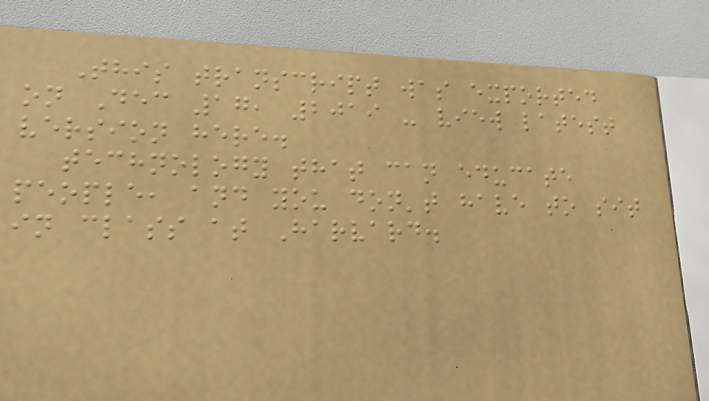This transcript was exported
on Dec 17, 2019 - view latest
version here.
technology that can educate
people, and you don't have to sit
in class at Harvard.
